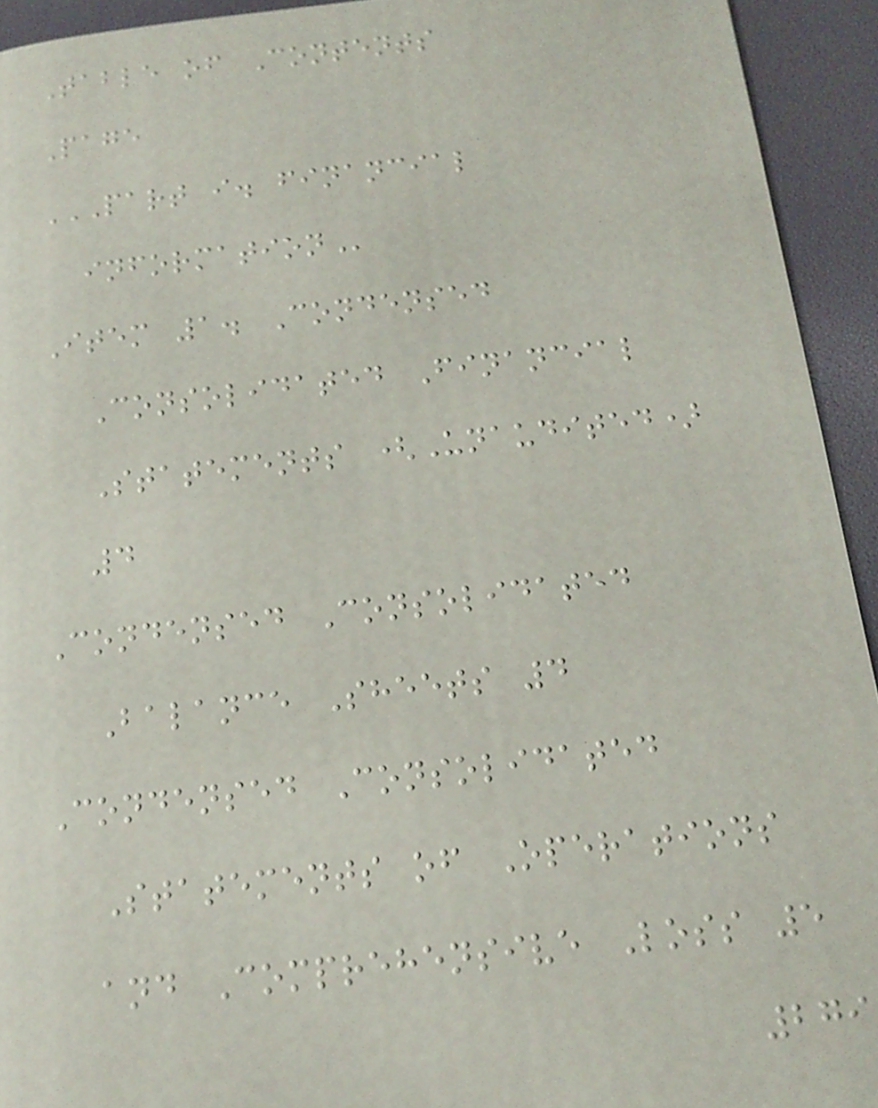Table of Contents
Page
PART I. FINANCIAL
INFORMATION
Item 1. Condensed
Consolidated Financial
Statements (Unaudited)
4
Condensed Consolidated
Balance Sheets 4
Condensed Consolidated
Statements of Operations
and Comprehensive Loss 5
279
